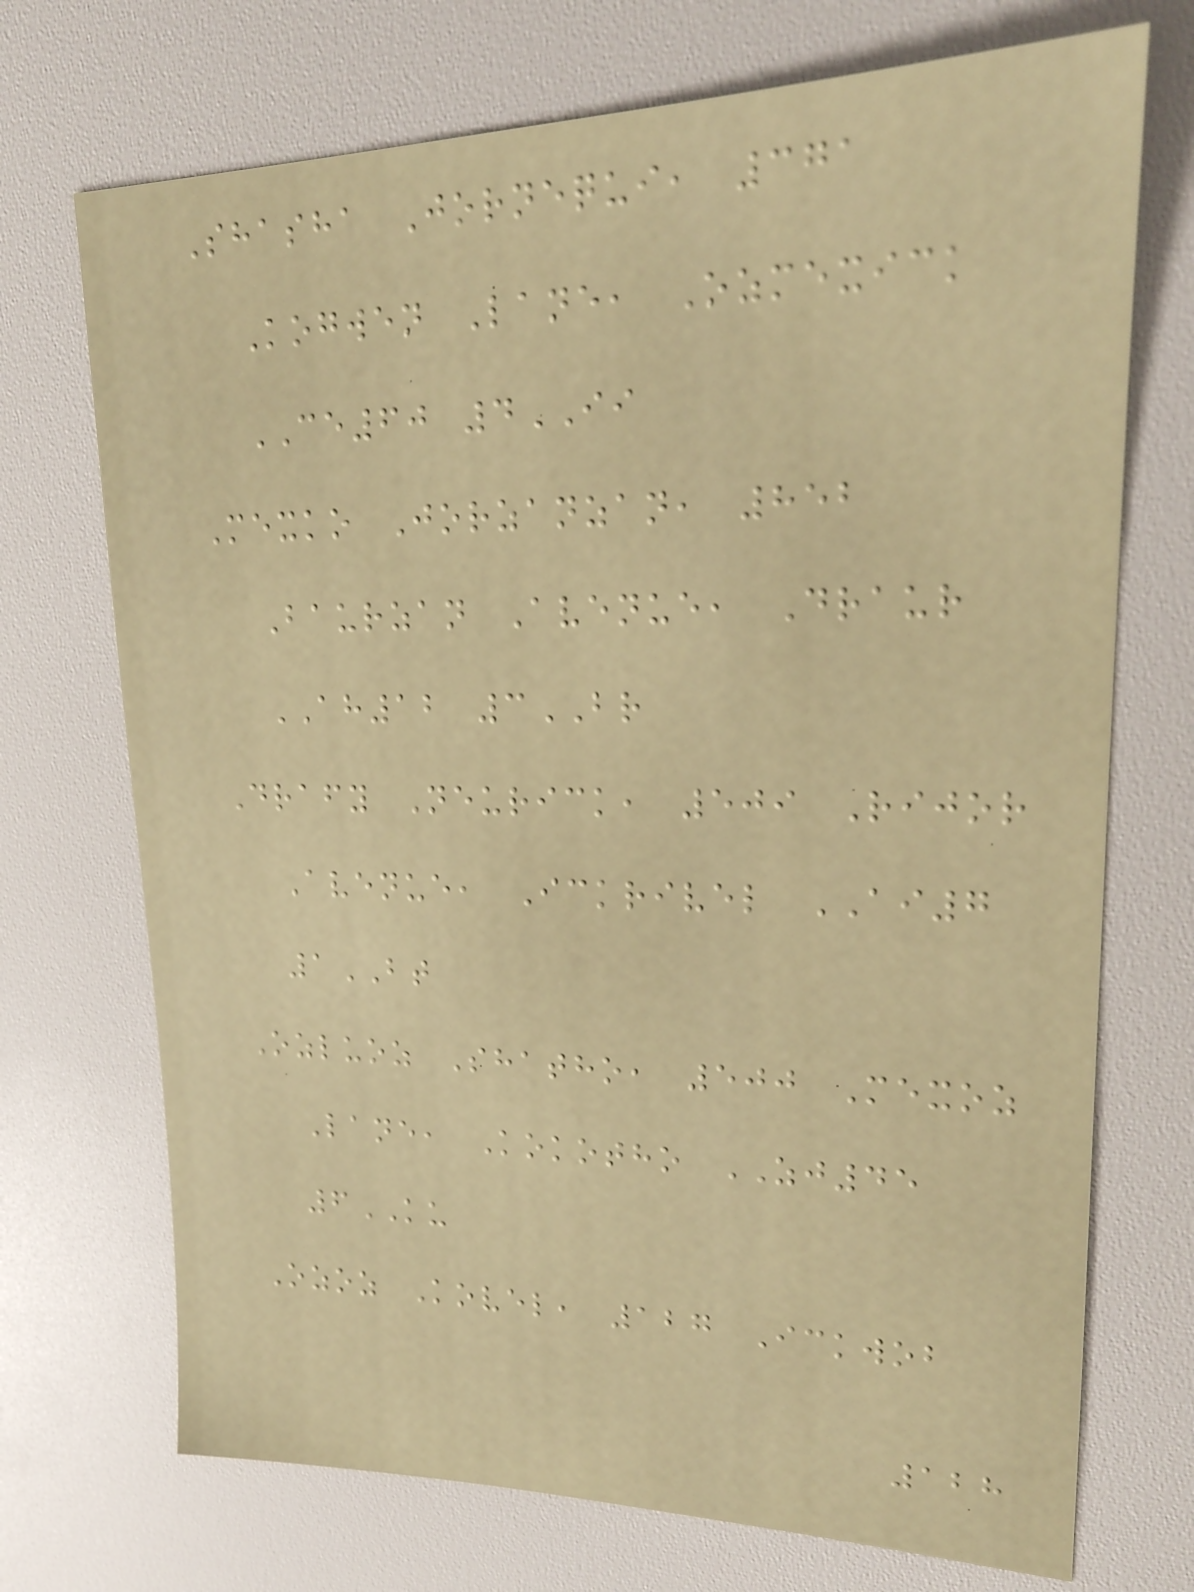Shasha Jornequi, 371
Kogwen Lane, Ozmexick
CE60 4II
Mexko Jorzanzan, 852
Baurzan Avenue, Draur
AH12 3BR
Drafy Neurick, 509 Rijor
Avenue, Ickrivel AI7
1BT
Ozluoz Shatho, 500 Mexoz
Lane, Kokotho ZJ45
6KU
Ozoz Kovel, 127 Ickwob
128
